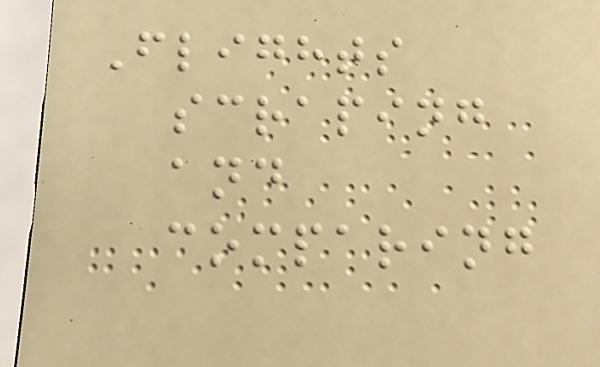Flights
scraping
and
comparing
